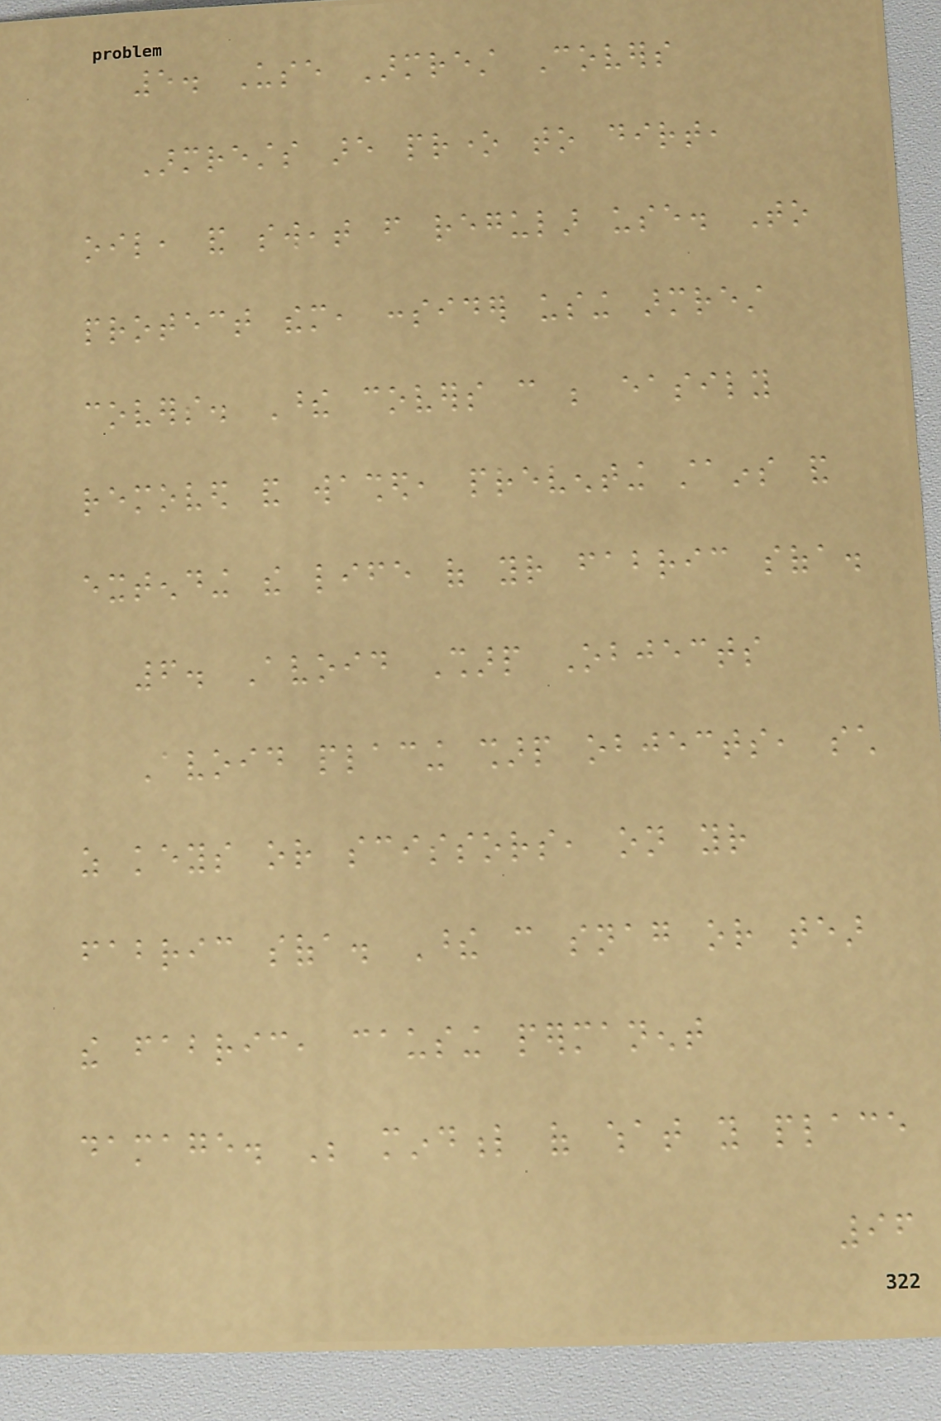5. Use Armrest Covers
Armrests are prone to dirt,
oil, and sweat from regular use. To
protect them, consider using armrest
covers. These covers can be easily
removed and washed, preventing stains and
extending the life of your fabric sofa.
6. Avoid Sharp Objects
Avoid placing sharp objects, such
as keys or scissors, on your
fabric sofa. These can snag or tear
the fabric, causing permanent
damage. Be mindful of what you place
96
